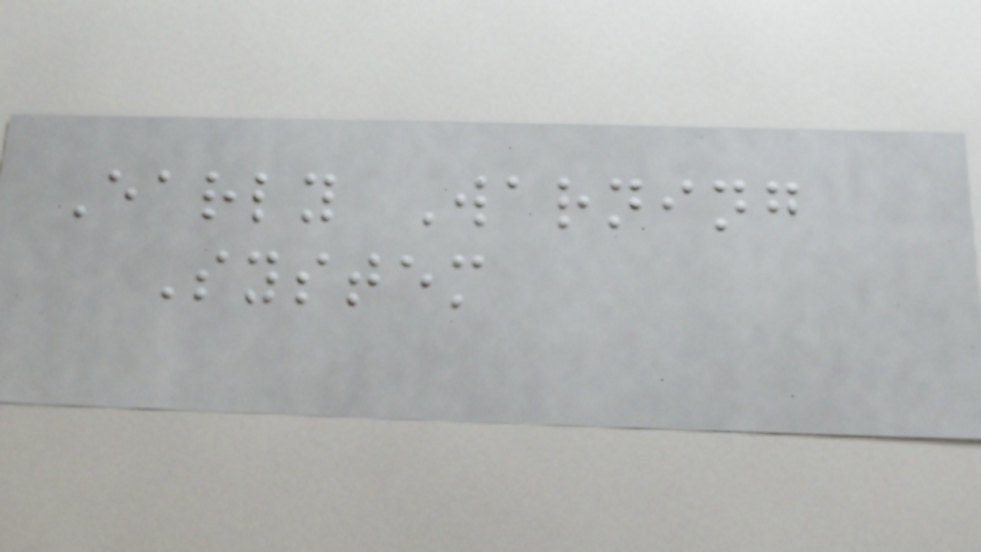Early Warning
System
